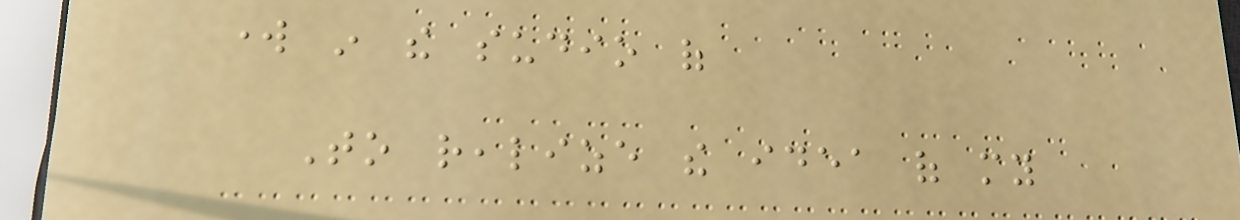work in the sudio of
To realize the idea of my
